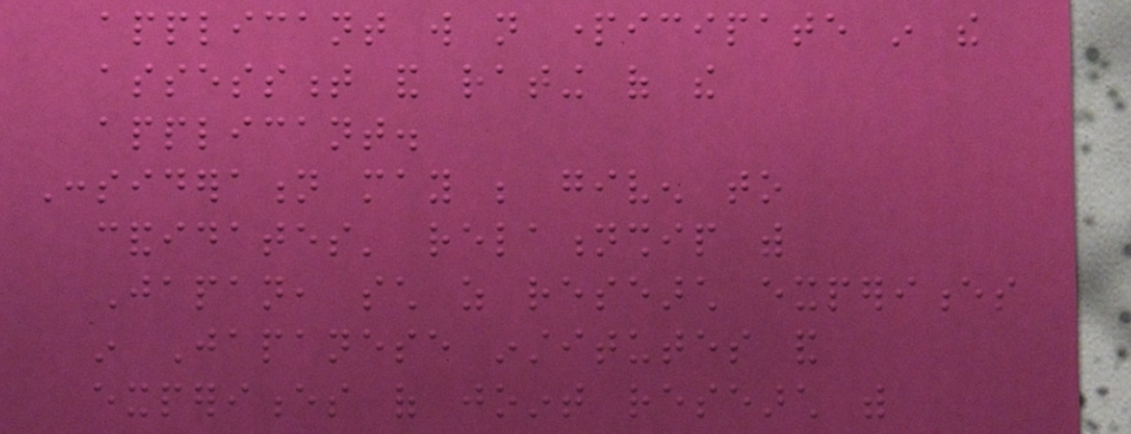applicant will not participate in the
assessment and rating of the
applicant.
Consideration may be given to
candidates' relationship with
Japan, such as research experiences
in Japanese institutes and
experiences of joint research with
